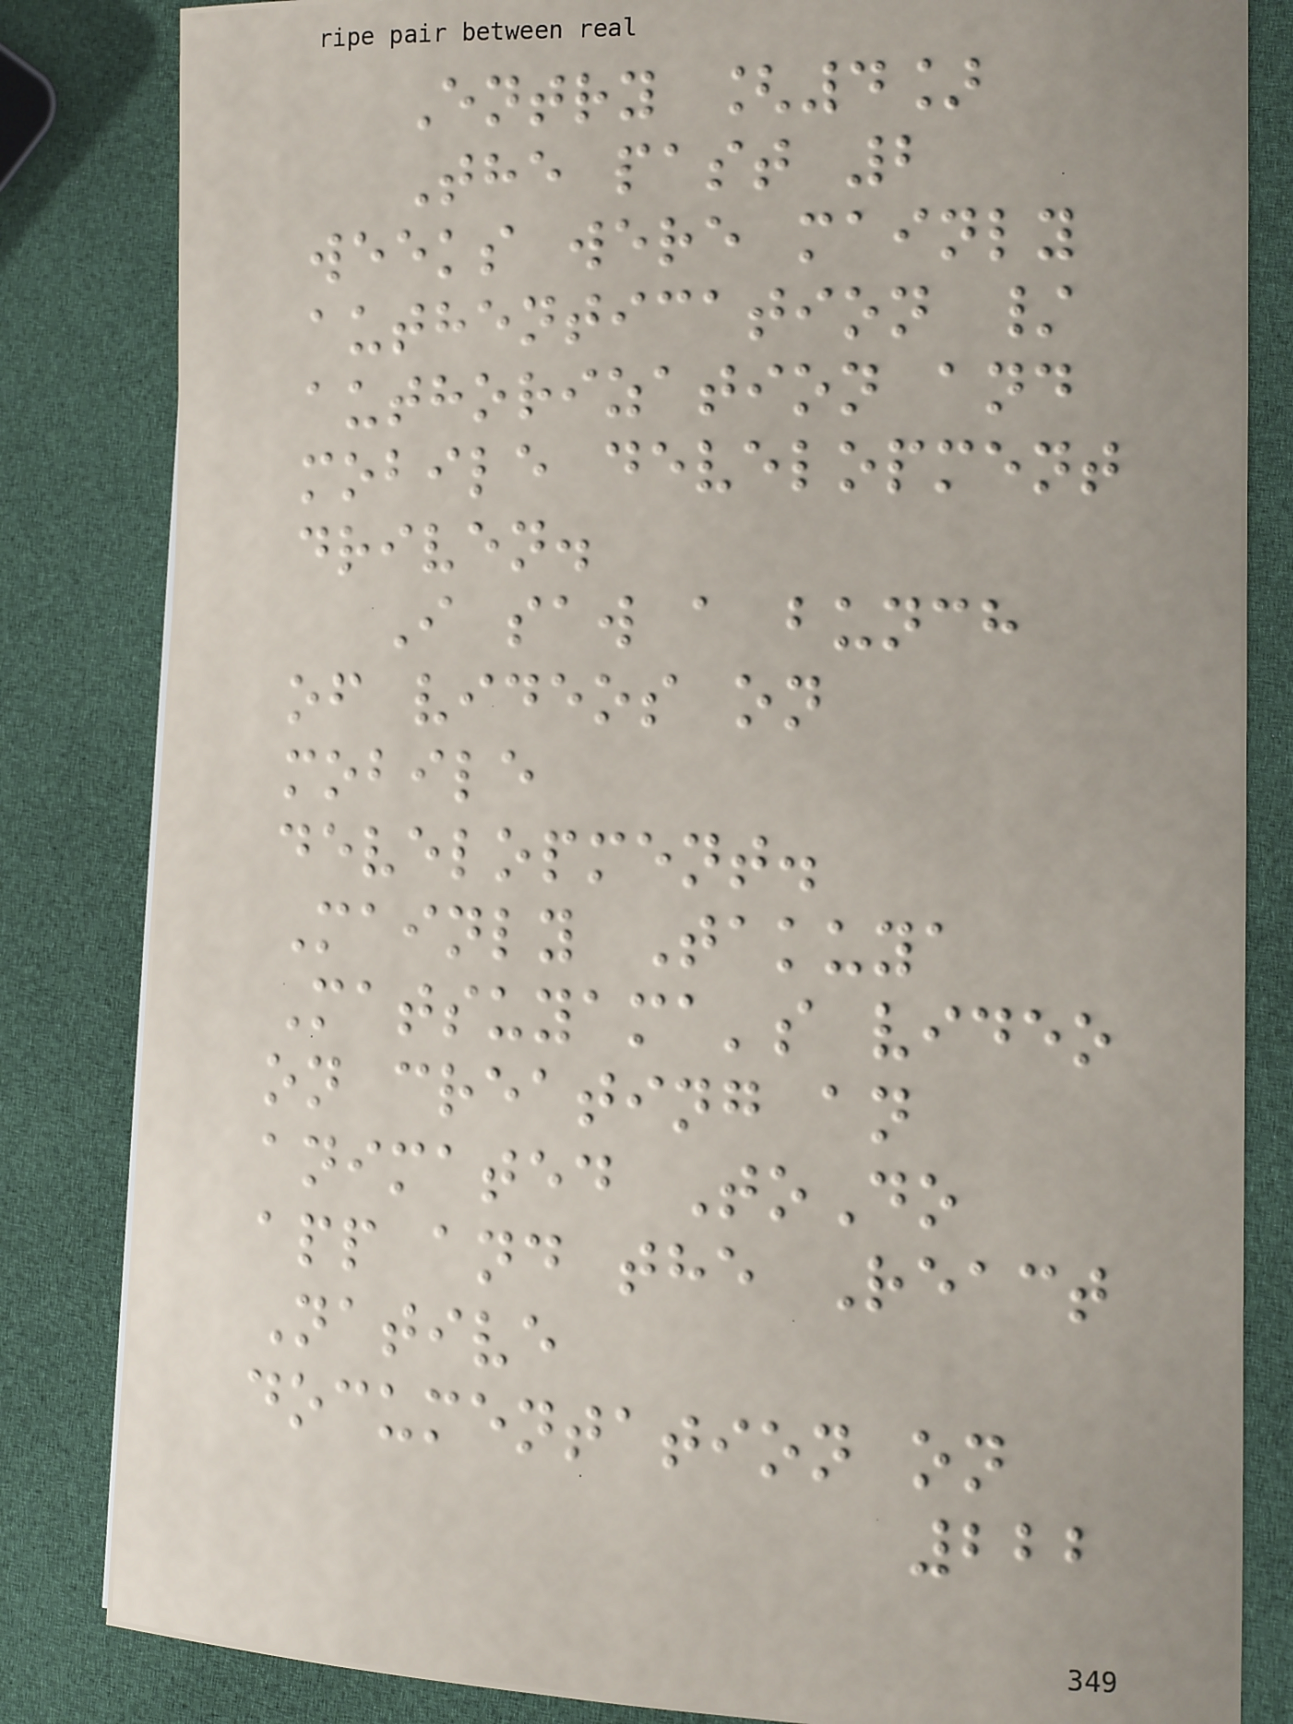Entry [4]
The past 2
weeks were mainly
authentication /
authorization and
mobile development
driven.
I saw a bunch
of videos on
mobile
development.
Mainly Takuya
Matsuyama's video
on creating an
animated ToDo
app and the React
Native
documentation on
222
